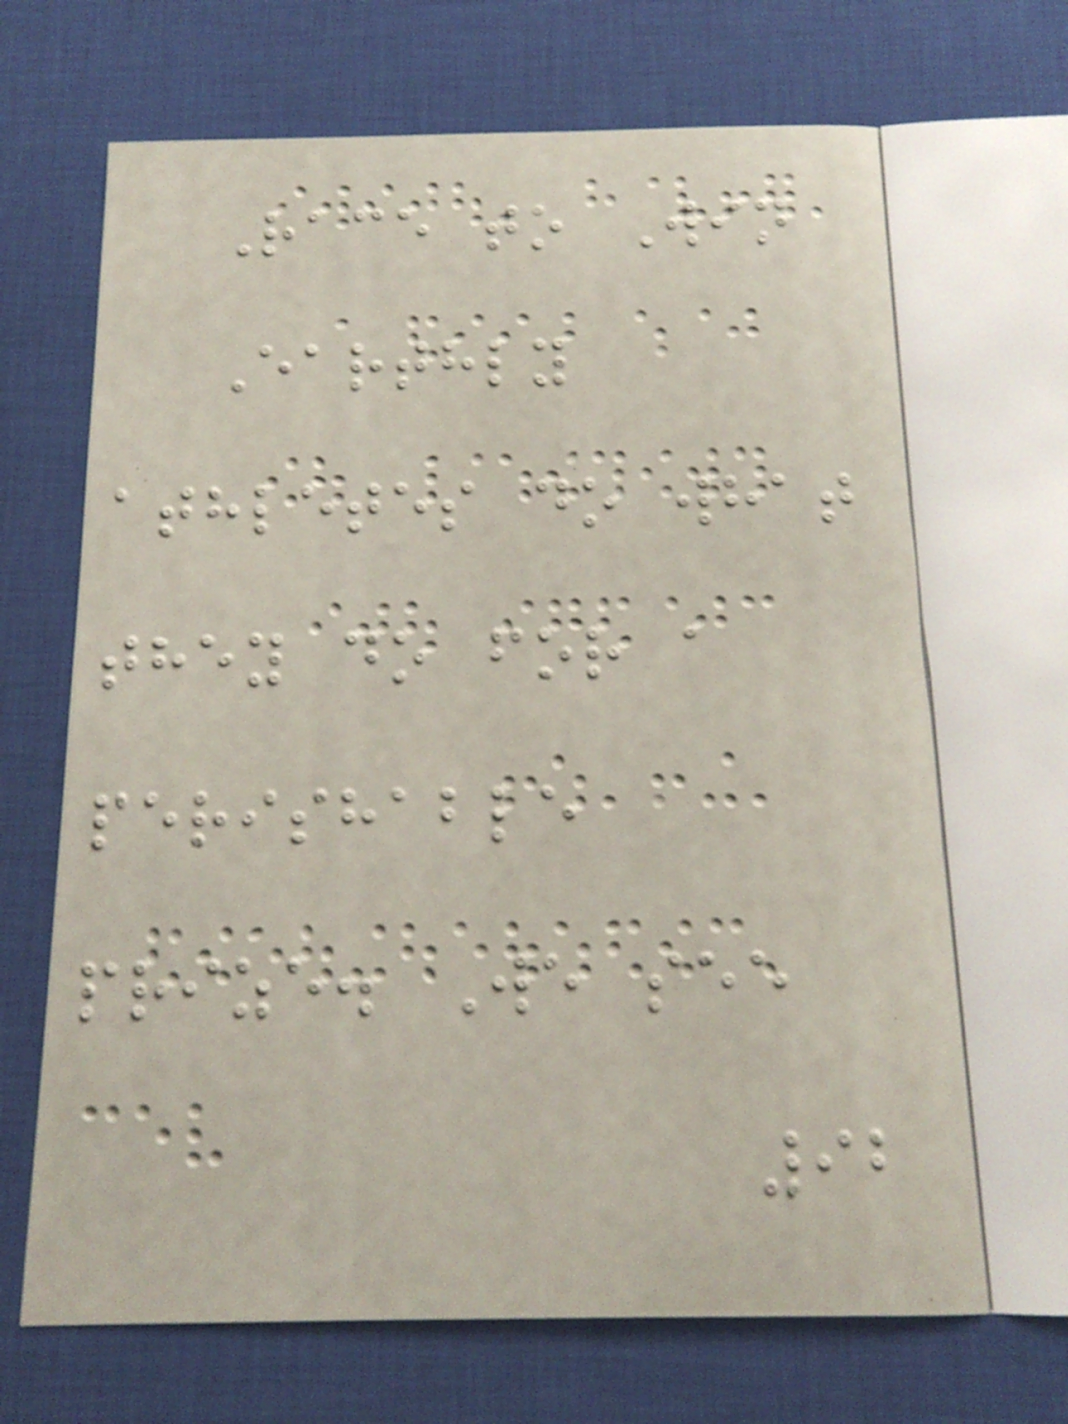Race to Win
Earthly
athletes do what
they do for a
perishable
prize. We see
92
